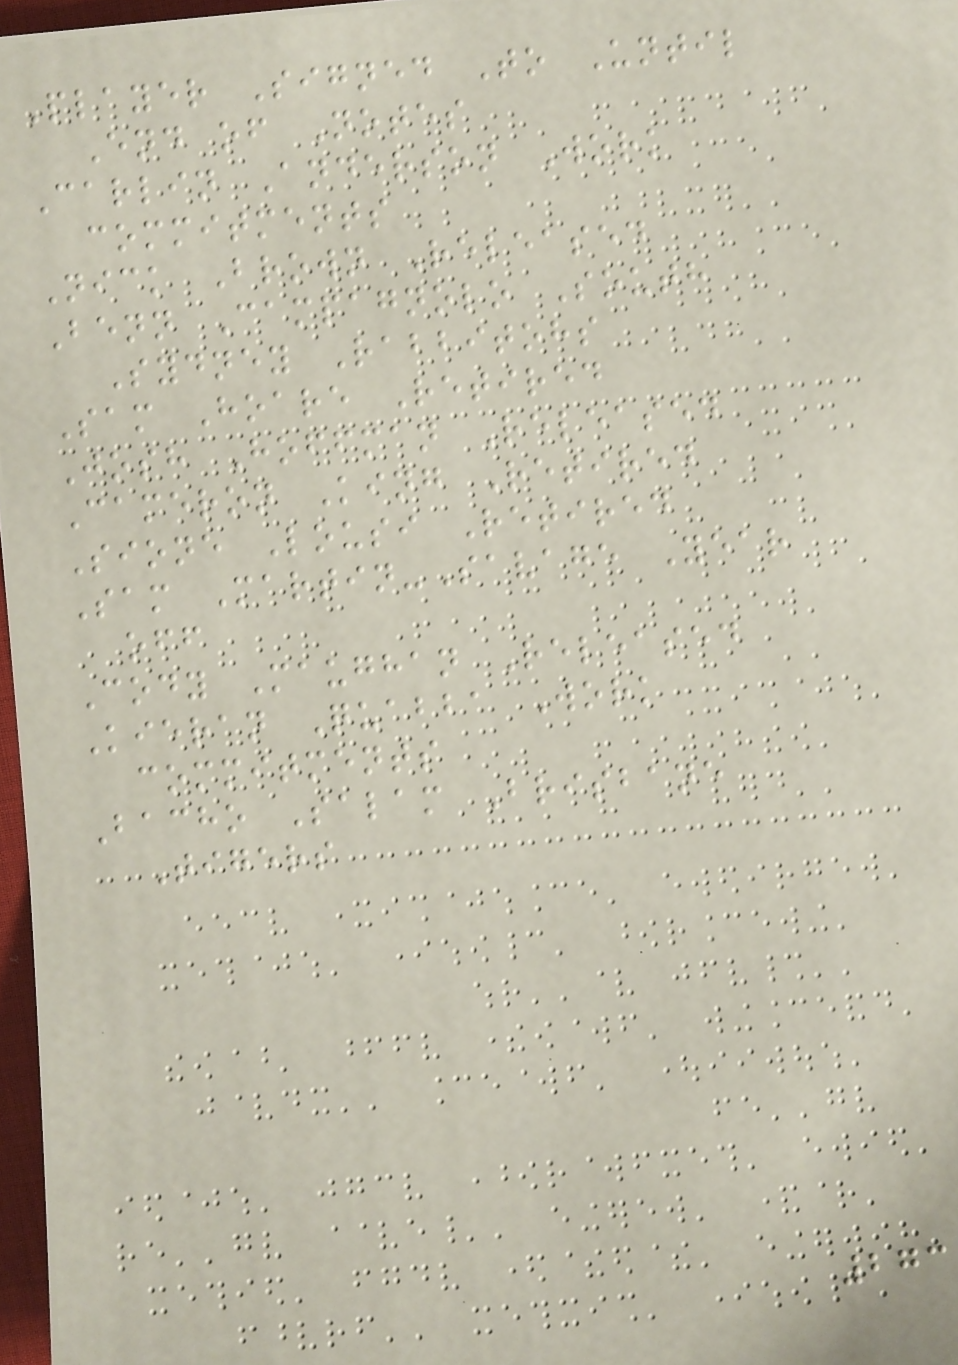Player Signed To Until
End of Notes
Carlin Anderson Work
commitments
Nick Brown Released
Benn Campagnolo South
Sydney Rabbitohs
Sam Hoare Retired
Josh Hoffman Released
Cameron King Retired
Sione Lousi Retired
Sam Martin-Savage Year
off
Cody Maughan Released
Kieran Quabba Work
commitments
Bacho Salam Brisbane
Tigers
273
